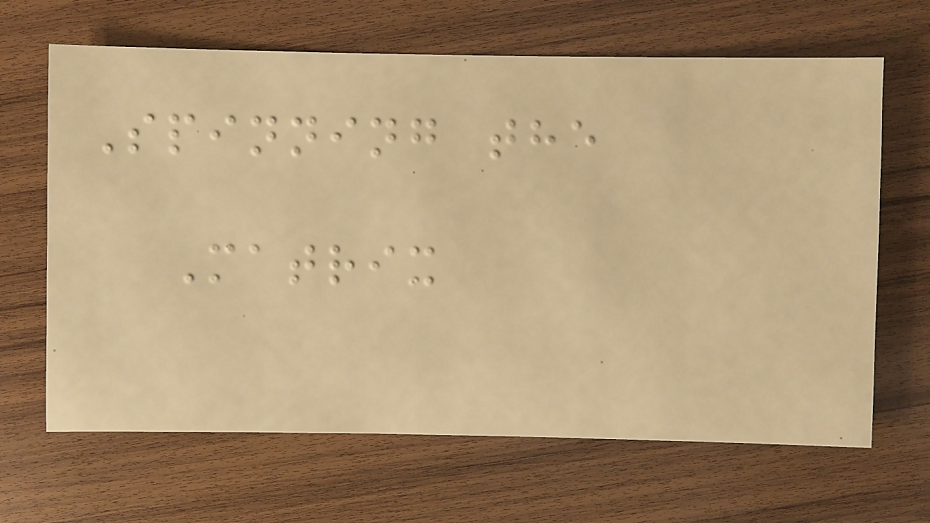Spinning the
Matrix
